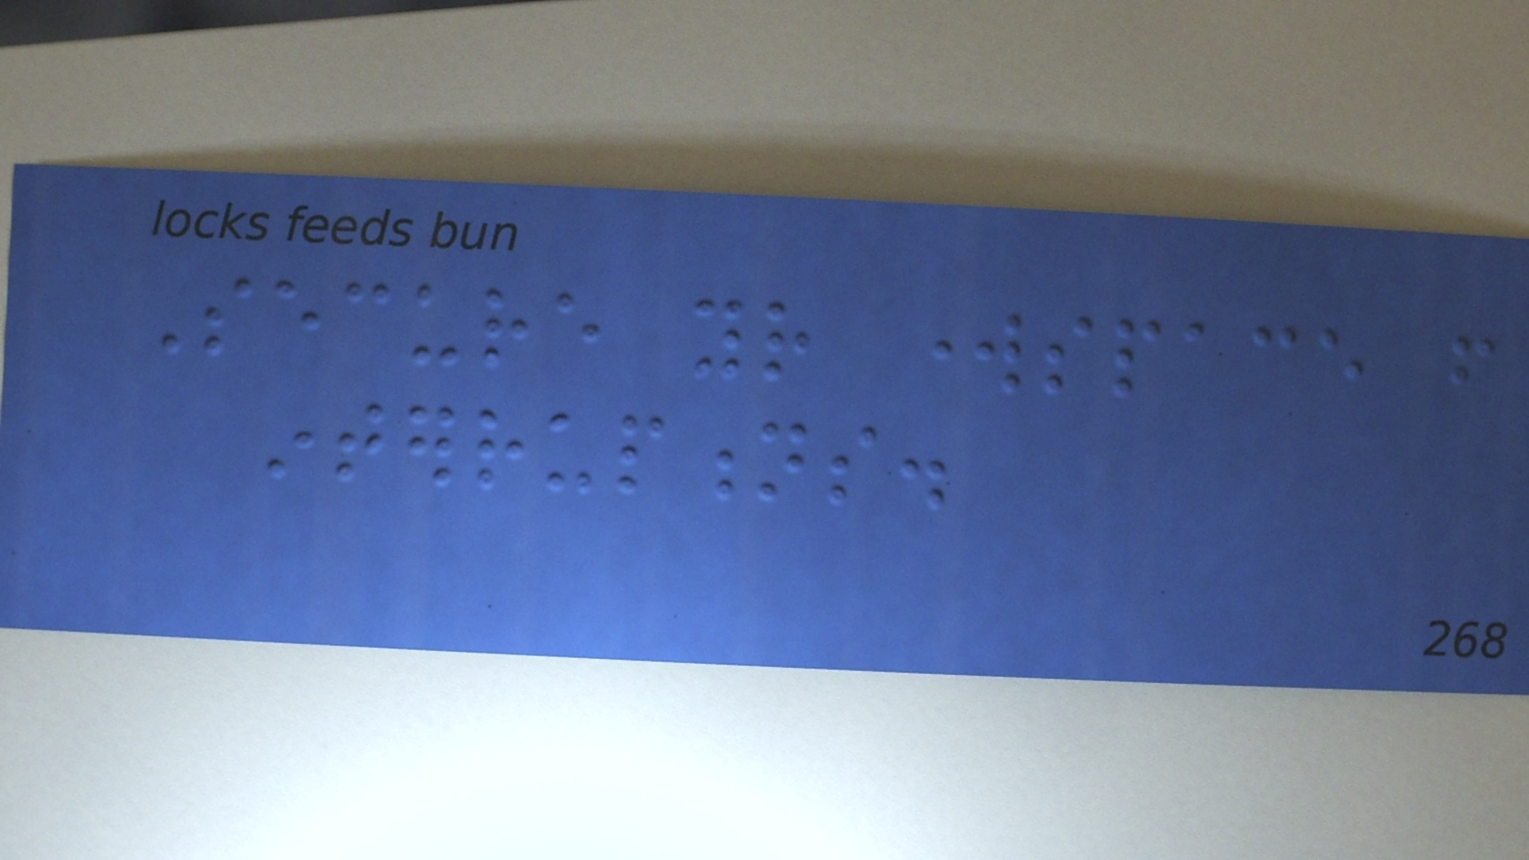Secure your workspace from
interruptions.
